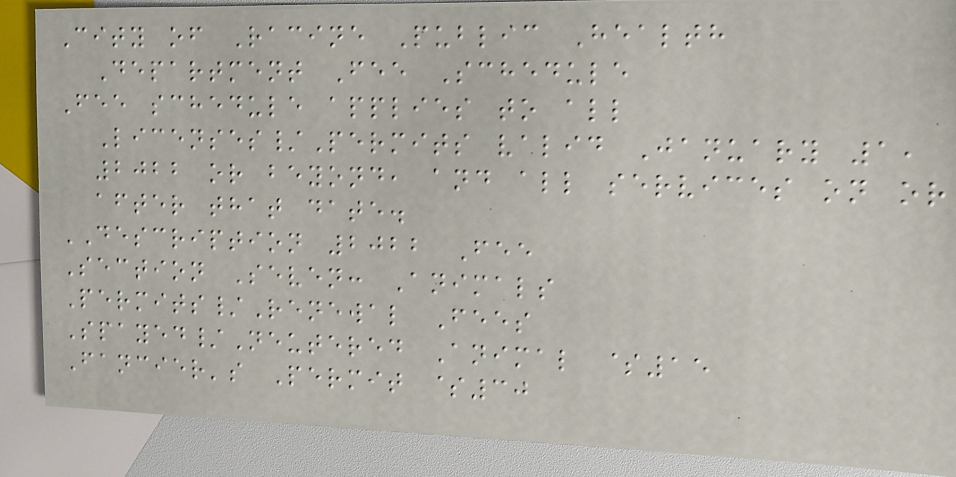City of Racine Public Health
Department Fee Schedule
Fee schedule applies to all
Licenses/Permits valid January 1,
2022 or beyond, and all services on or
after that date.
DESCRIPTION 2022 Fee
Section Seven: Animals
Permits/Renewal Fees
Spayed/Neutered Animal $15
Fancier's Permit $30
